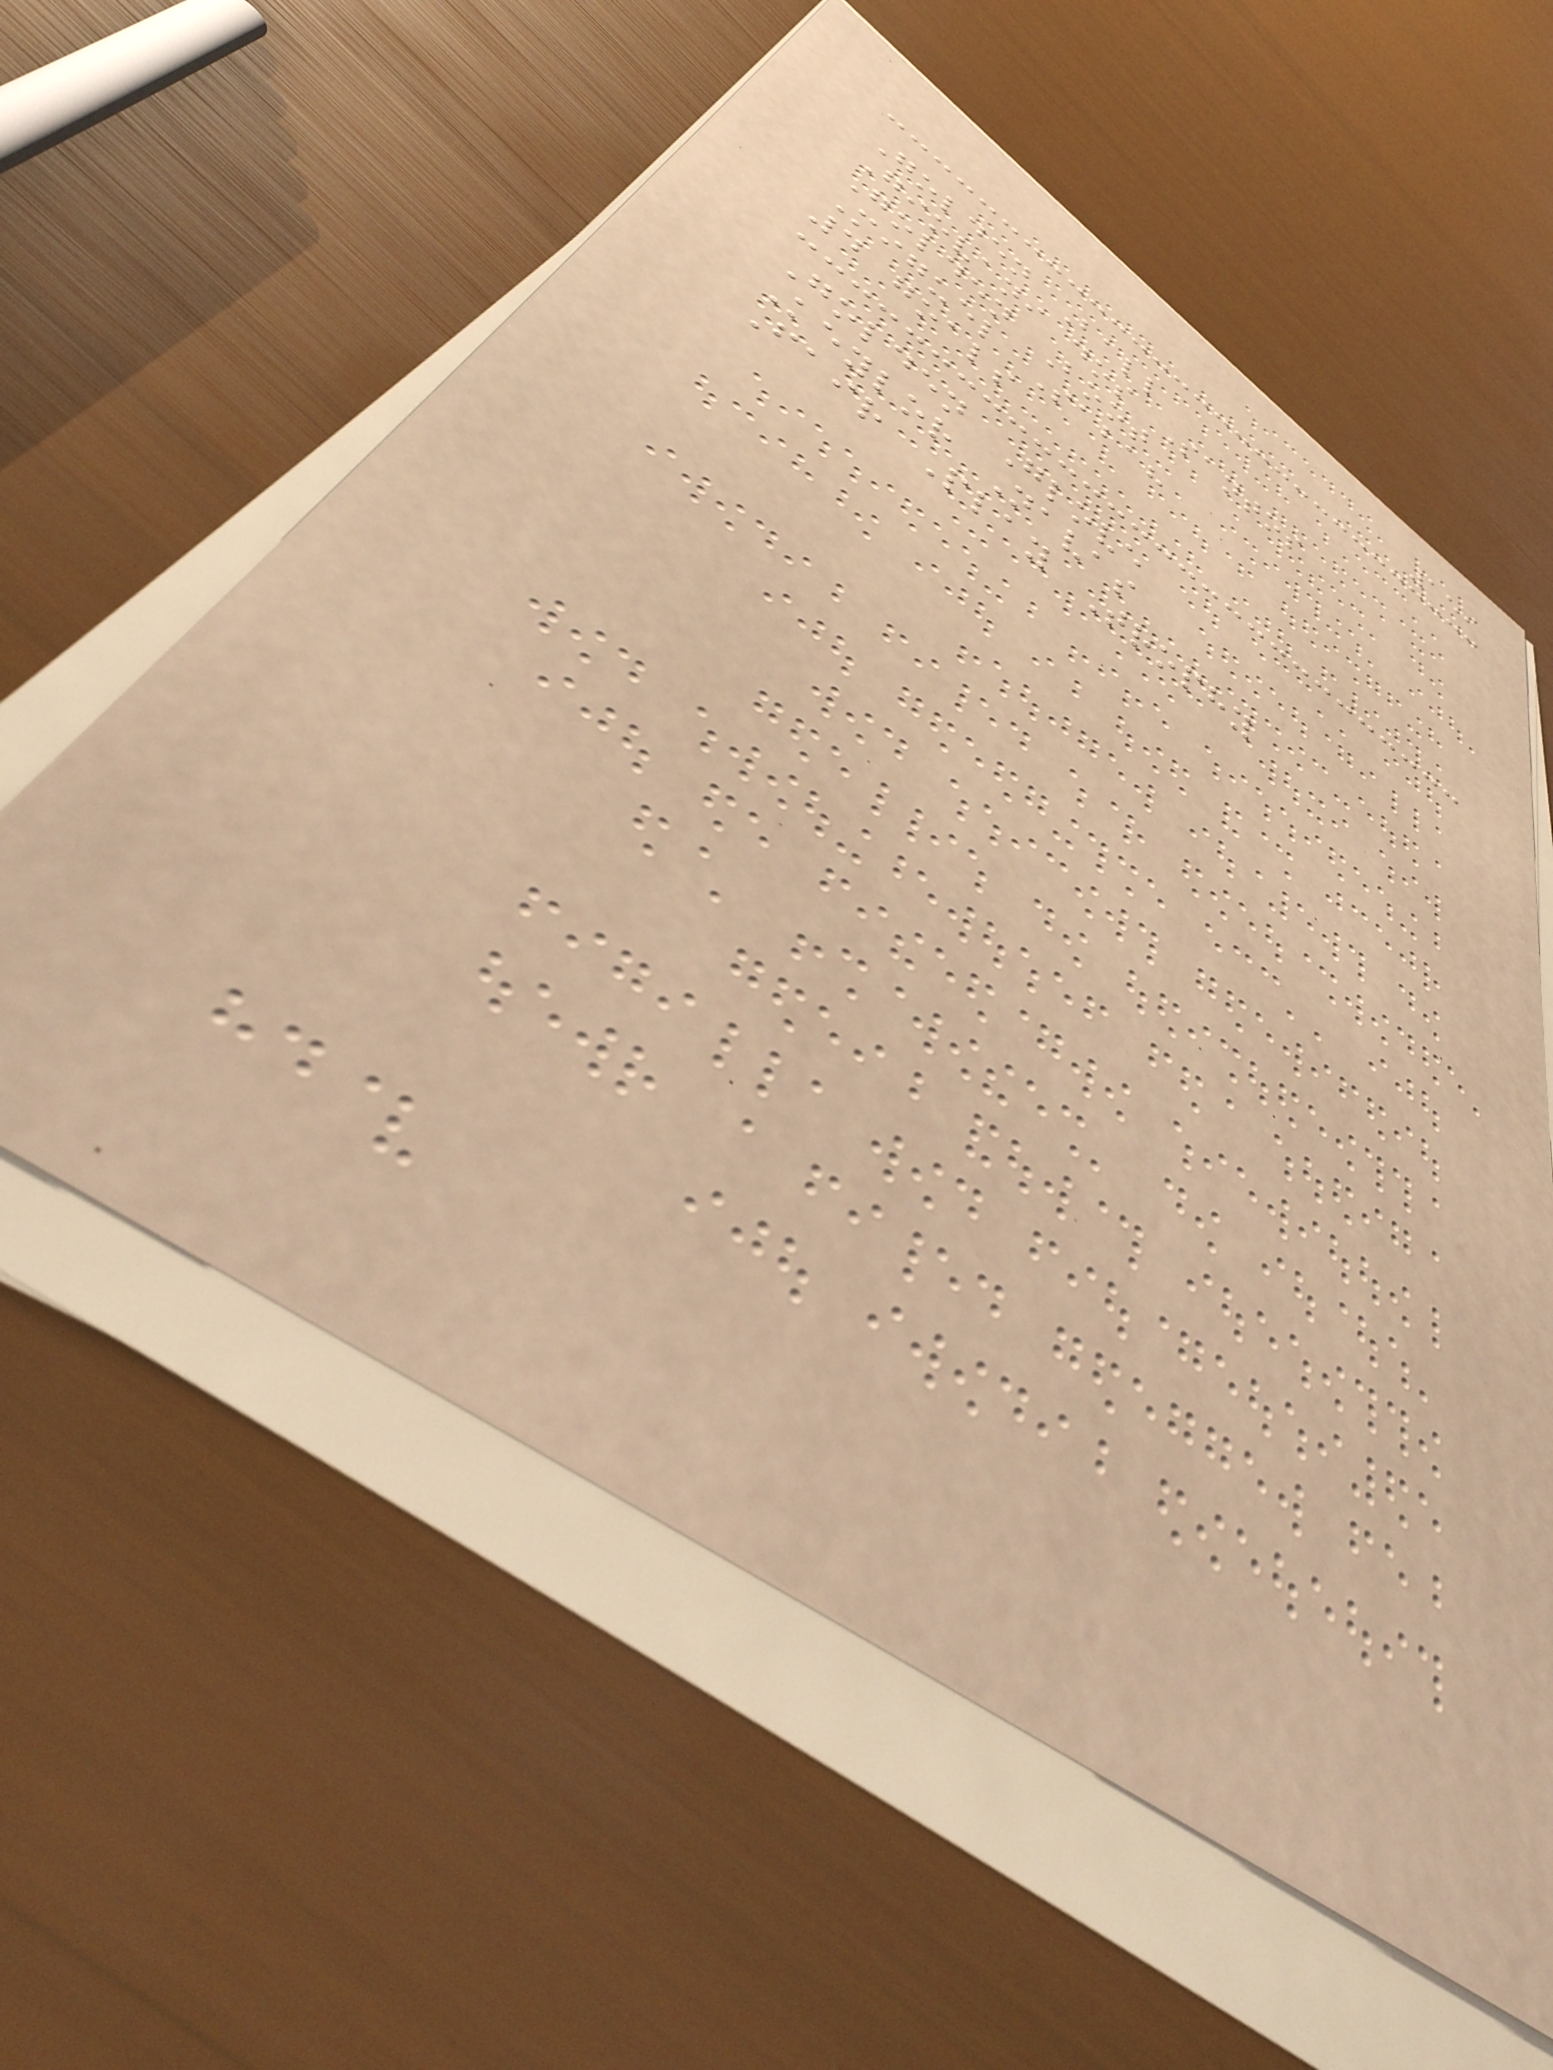159
Golden Ball
Giovani dos Santos
Golden Boot
Miguel Sabah
4 goals
Golden Glove
Keylor Navas
Fair Play Trophy
